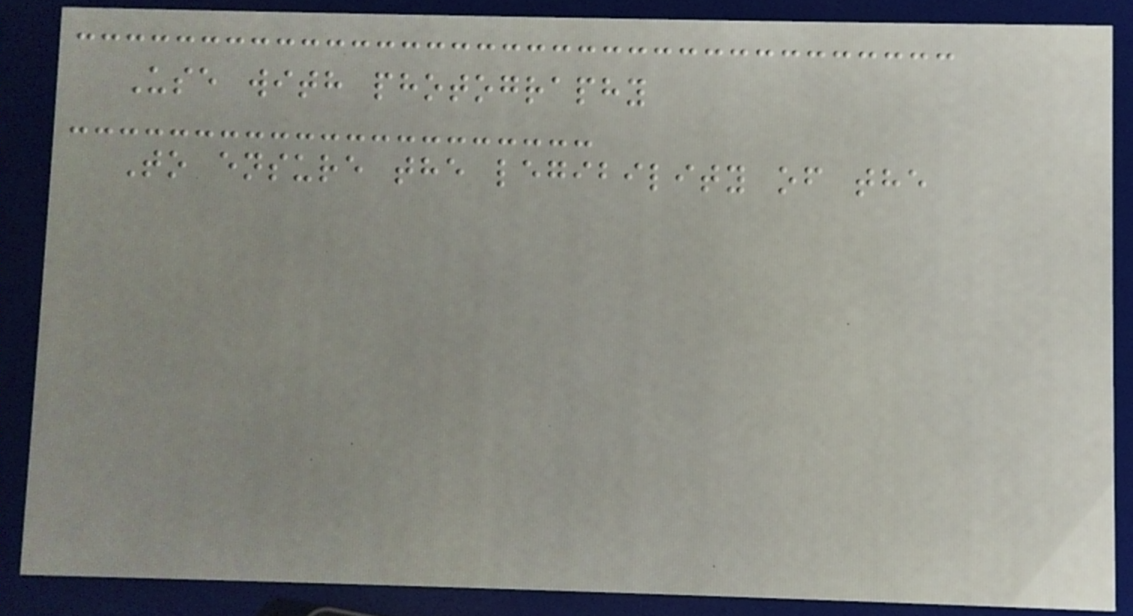Use with photography
To ensure the legibility of the
